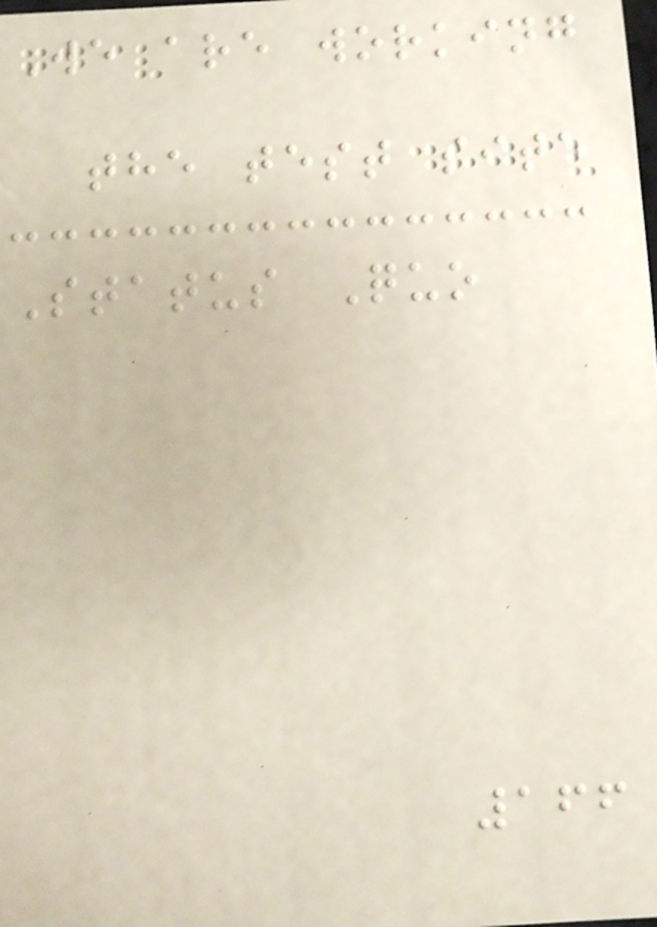We are working
the test site
Status Quo
166
